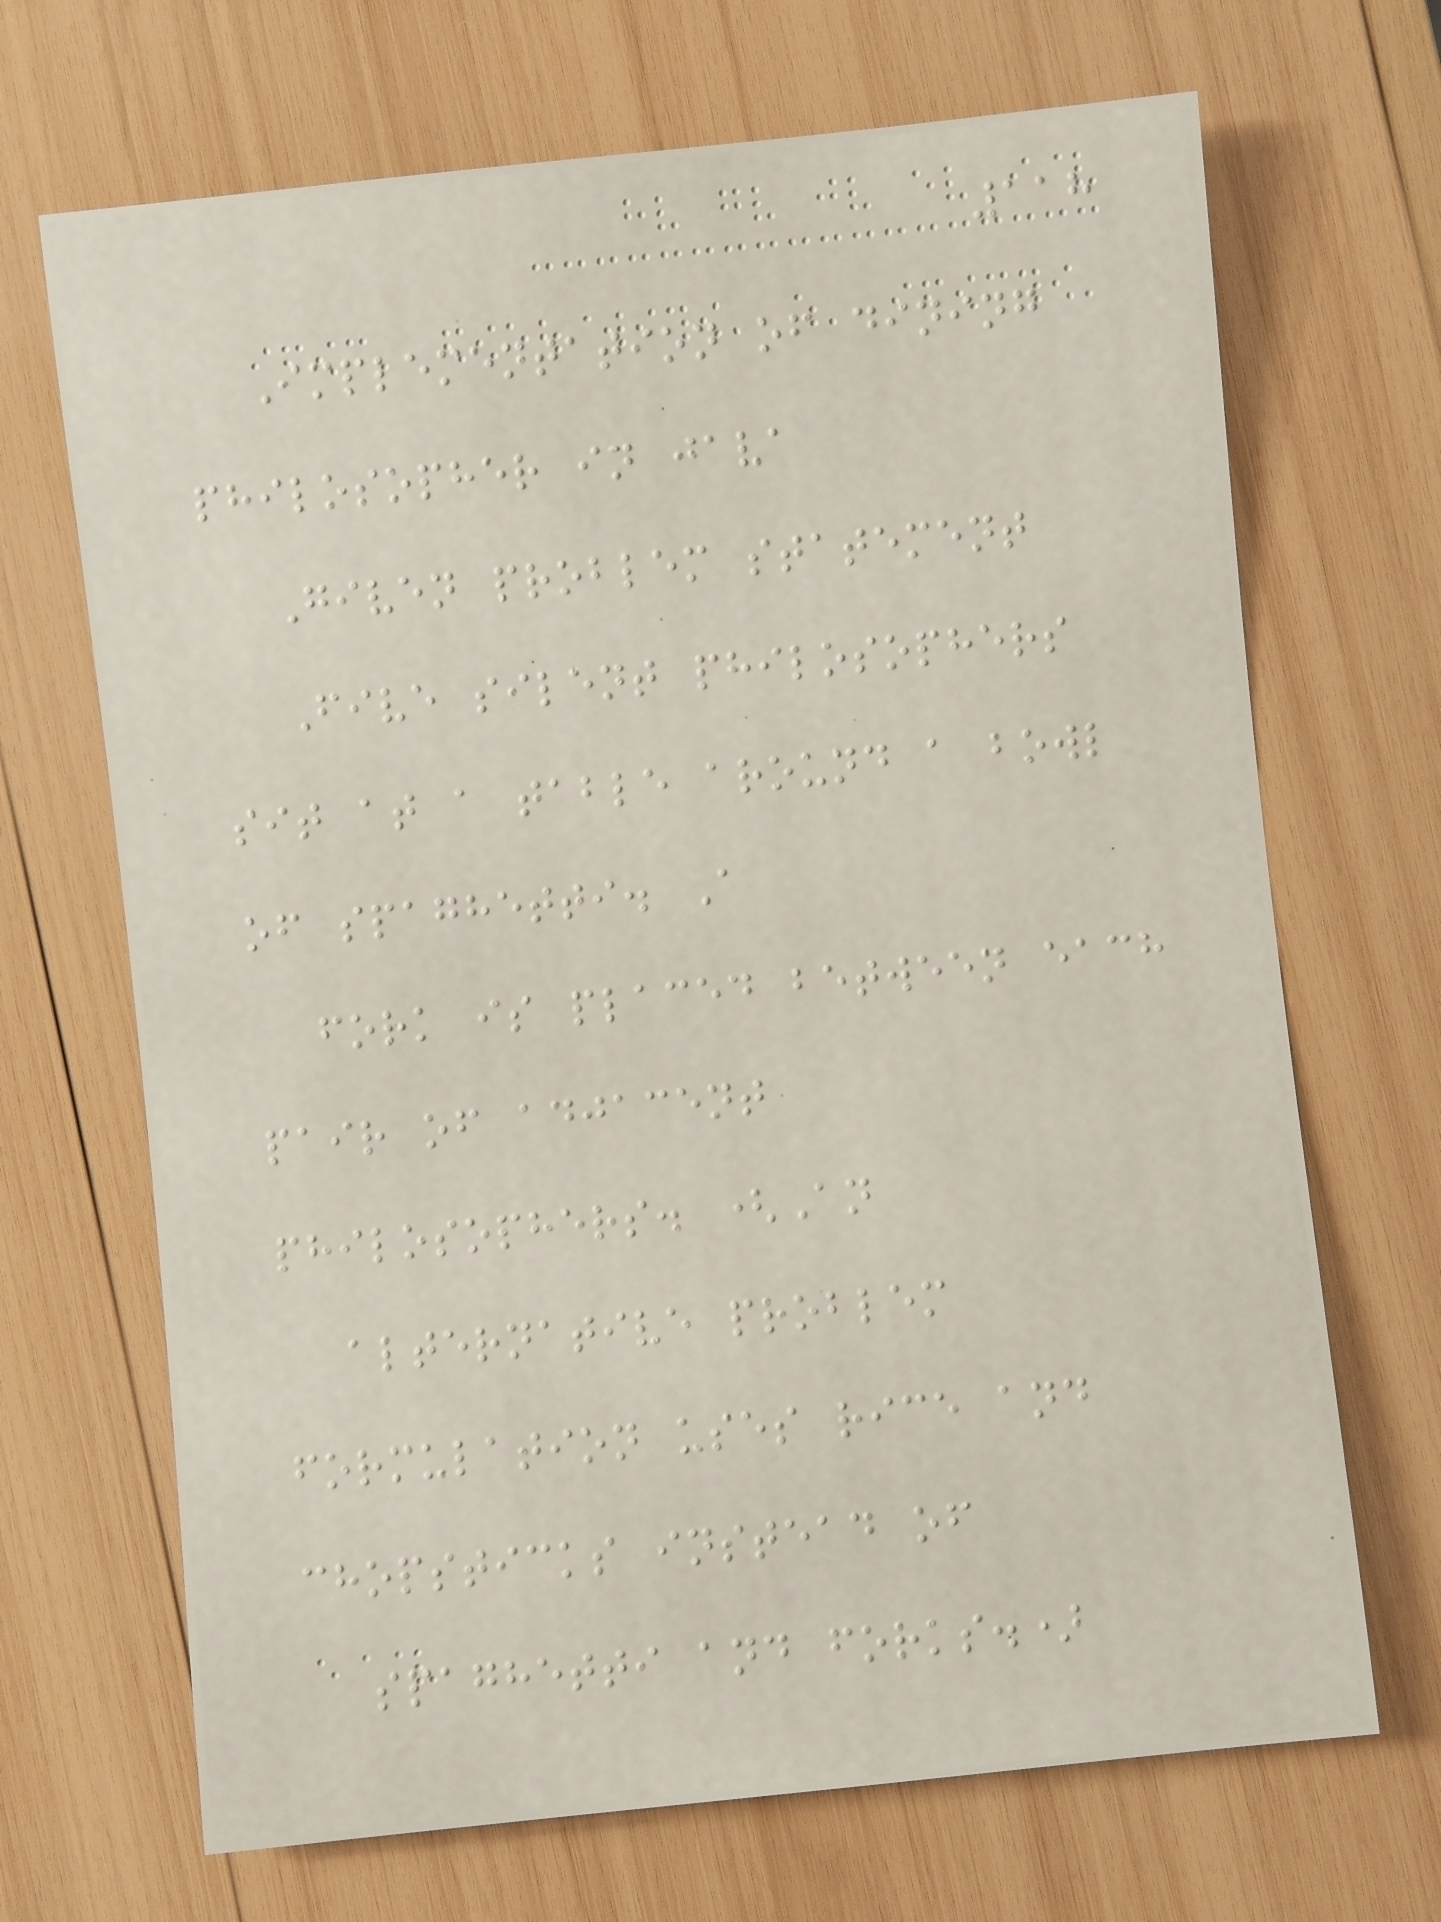118
Implementation of dining
philosopher in java
Given problem statement
Five silent philosophers
sit at a table around a bowl
of spaghetti. A
fork is placed between each
pair of adjacent
philosophers. (An
alternative problem
formulation uses rice and
chopsticks instead of
spaghetti and forks.)
